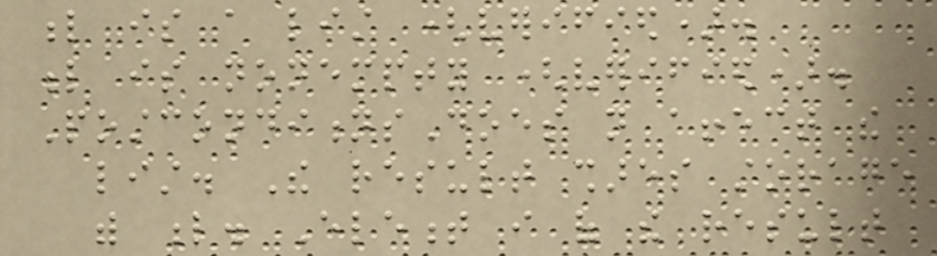l is a list (verified).
l is nonempty (verified).
PostconditionsDoes not affect the
list. The result shares storage
with l. Element i of the result
